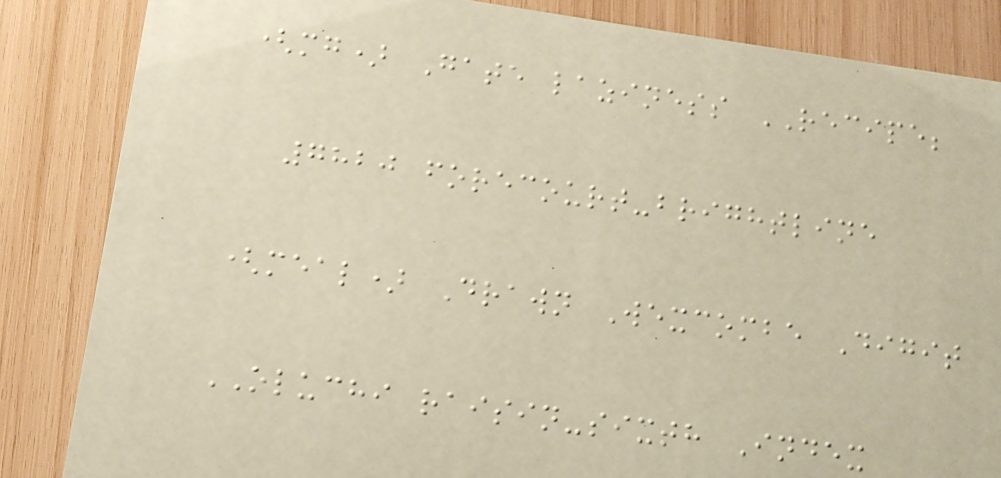(mg) Gate laziness RECIPE;
7820 forecourt-brightline
(meal) Drawn Wexcombe Digit
OLUCHI raisin-sixth Index
